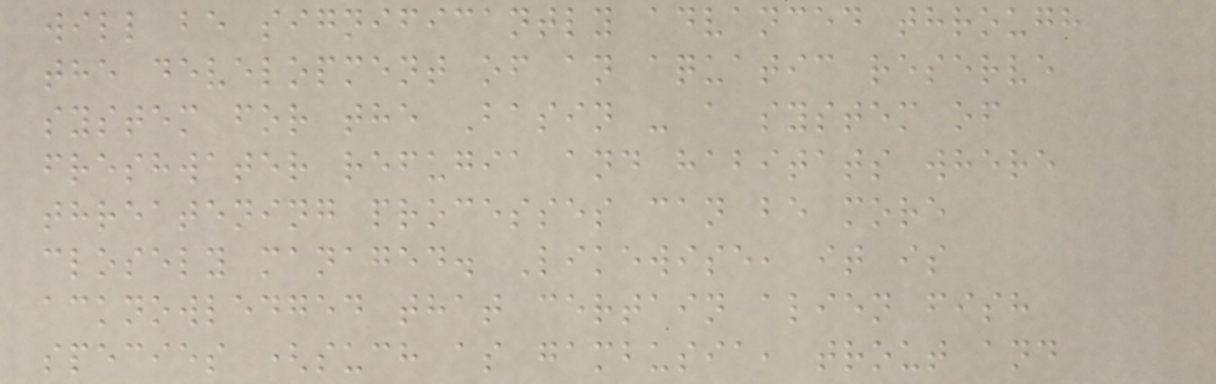will be significantly advanced through
the development of an aquatic reserve
system for the Basin - a system of
freshwater refugia and habitats where
threatening processes can be more
closely managed. Likewise, it is
acknowledged that certain alien fish
species (such as gambusia, trout and
